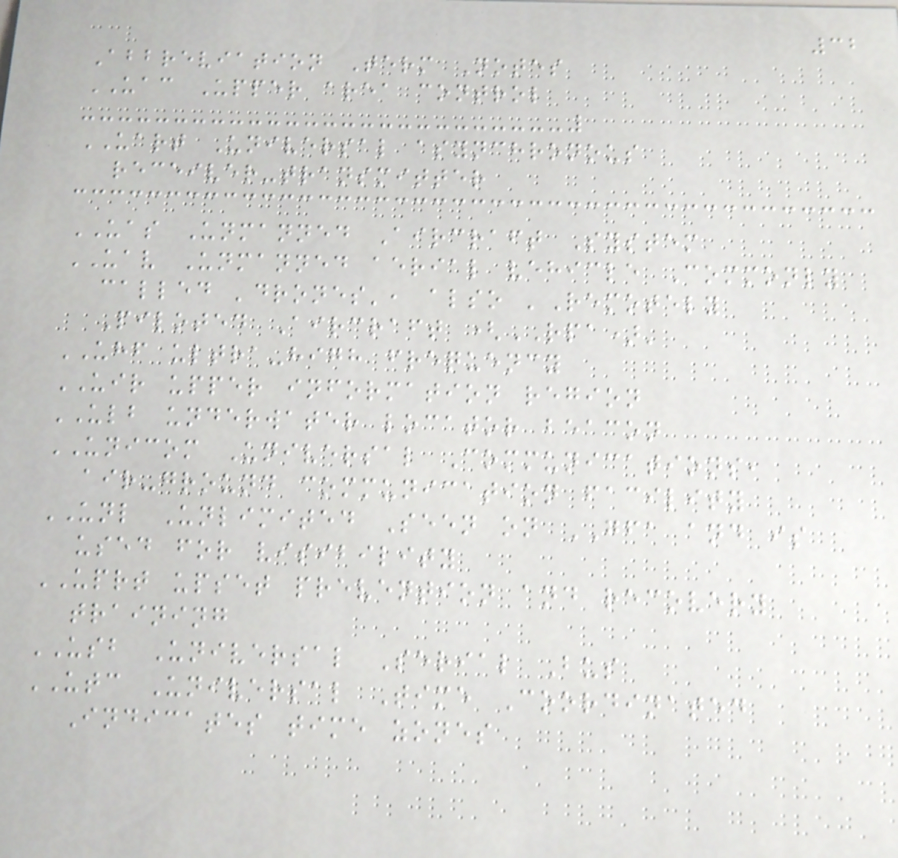32
Abbreviation Term Notes
UAC Upper area control
UART Universal asynchronous
receiver-transmitter
UAS Unmanned Aircraft System
UAV Unmanned aerial vehicle Commonly
called 'drones', also 'Remotely
Piloted Aircraft (RPA)'
UHF ultra-high frequency
UIR upper information region
ULB underwater locator beacon
UNICOM Universal Communications,
air-ground communication facility
UNL Unlimited Seen on GFA and is
used for visibility
UPRT upset prevention and recovery
training
USB Universal Serial Bus
UTC Universal Time Coordinated
Indicates time zones
